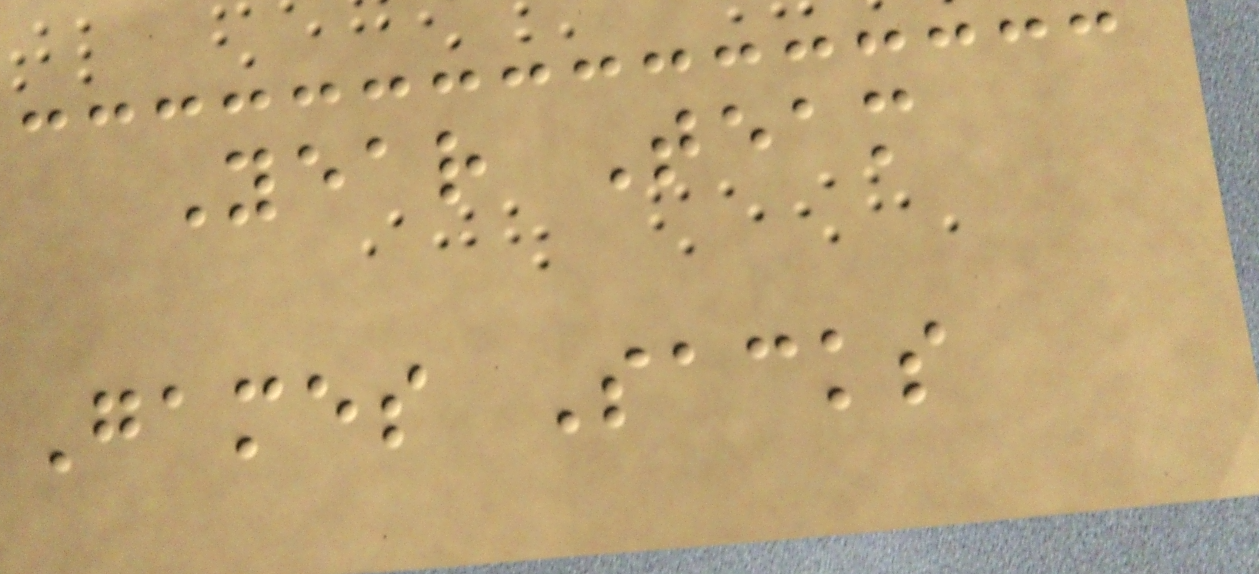Year Team
Games Sacks
